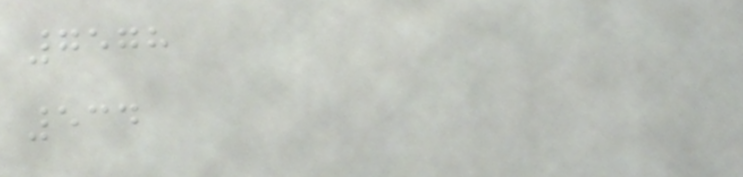7578
534
